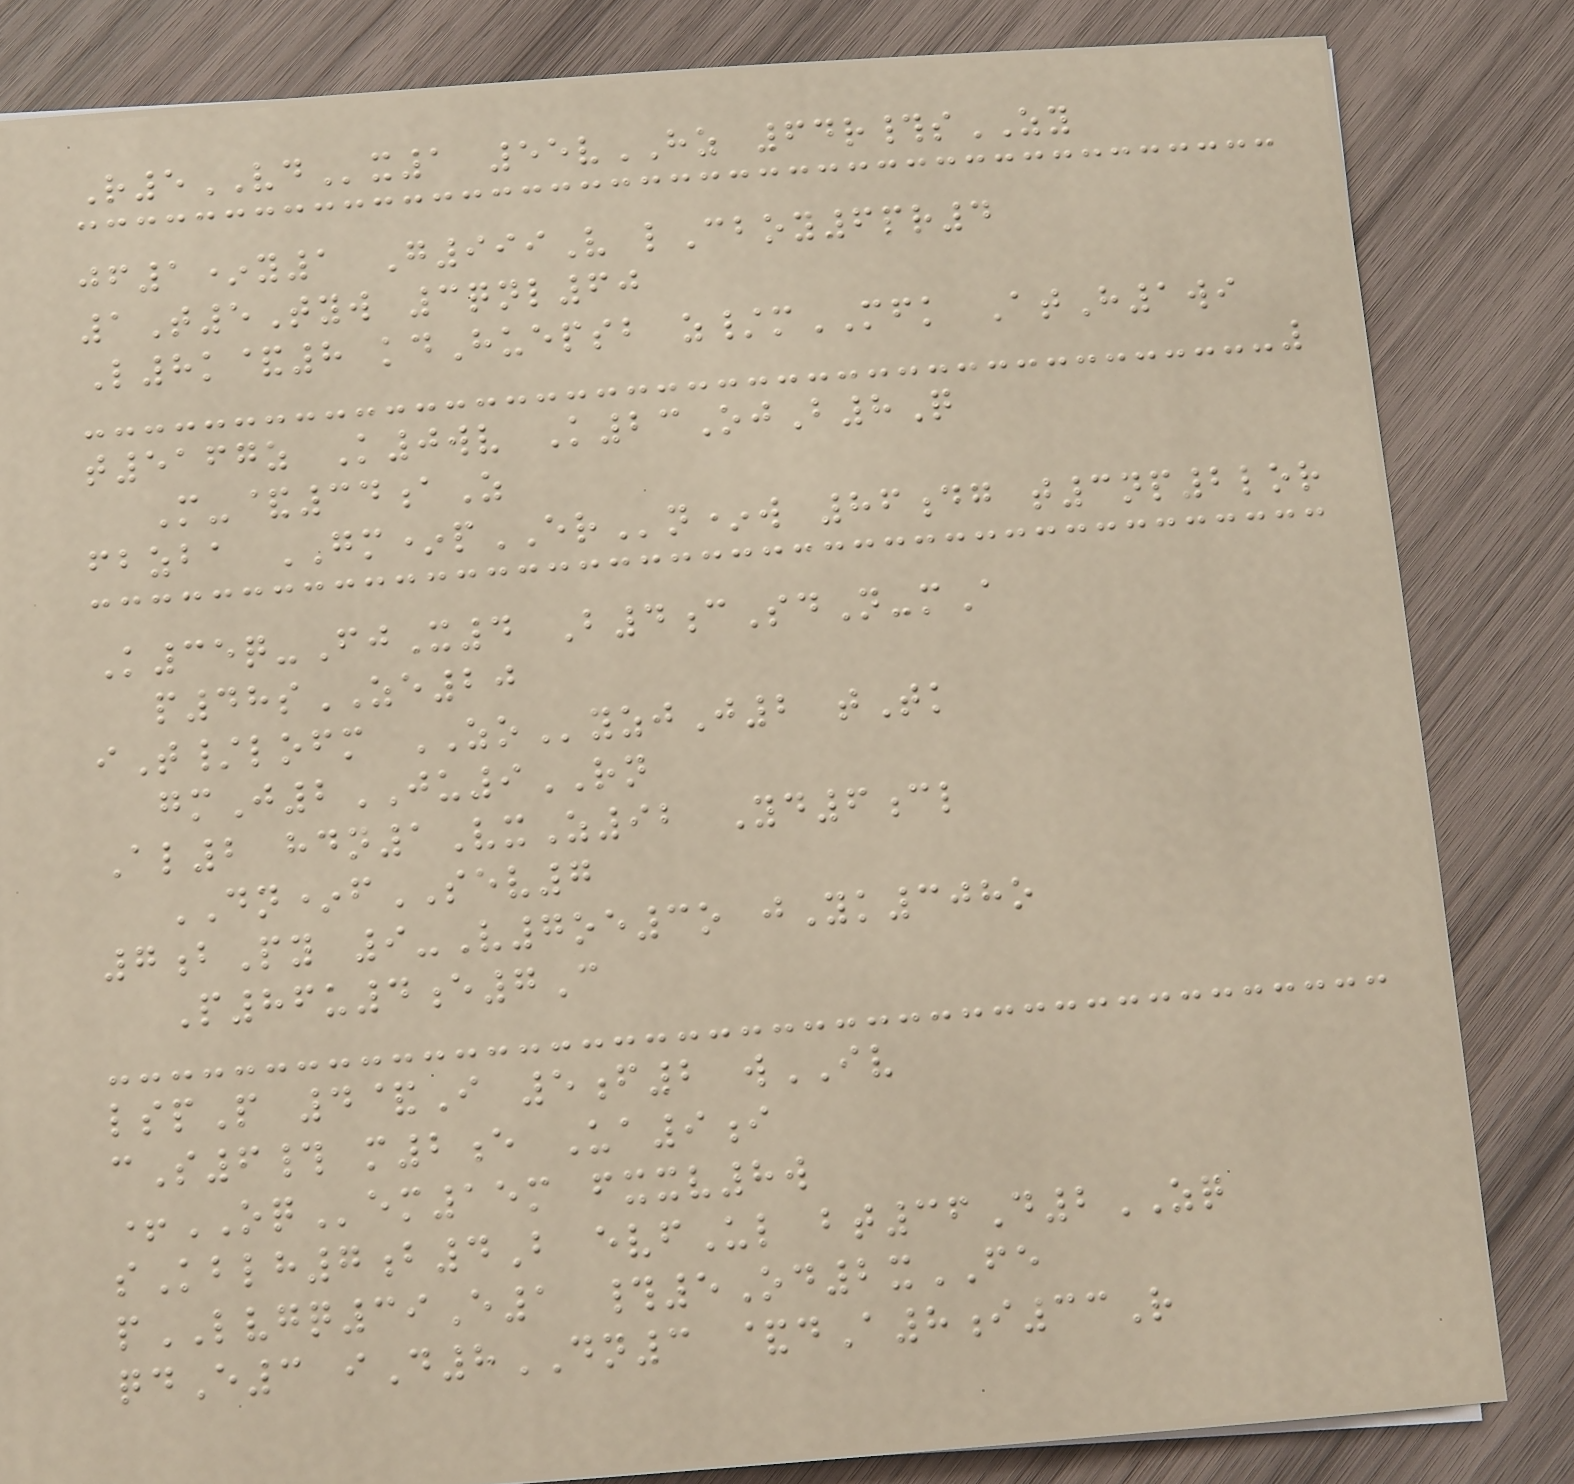R5VDx1 55vHZ 64r#sZY
jf1*y1 G999V lCboy6pr4
1T5Tyw 3qnl60
L8k&8 kdHuepsb z/mMFK AtH1wi
t5167z K0wv K23OjB8Q
M-&34aZ
fbzba GM*pERn*w 86dg t3np2lor
K35q-FjX4 B4cSdN-mA
p48sZE20
iT/lofm ZOyzjJ2 tTk
gmJ2JU9RN
Al2 hdn1VxZ92 Yd6cl
DN*fSEV7
7bPy 9-V7oe3o jYk308o
P86u4e7C
lspP 4&I 5f2 wIV
cS6# m2e Ua9i
+OQem15m fxxv8w
sKblh7b4B evfUl bt36D2ZQ
pLVGQ39E1 #5Od2xFE
qdE3 iD8DN3 &dA8i33R
